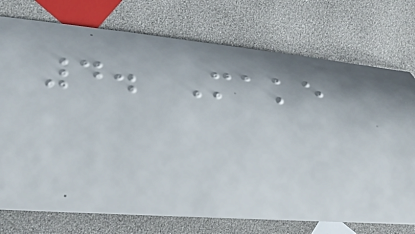4. Make
